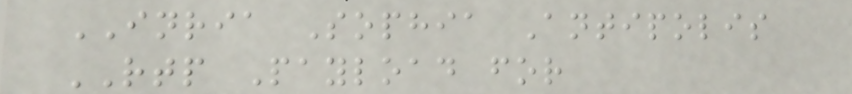INRIA Sophia Antipolis
RTP Payload for
